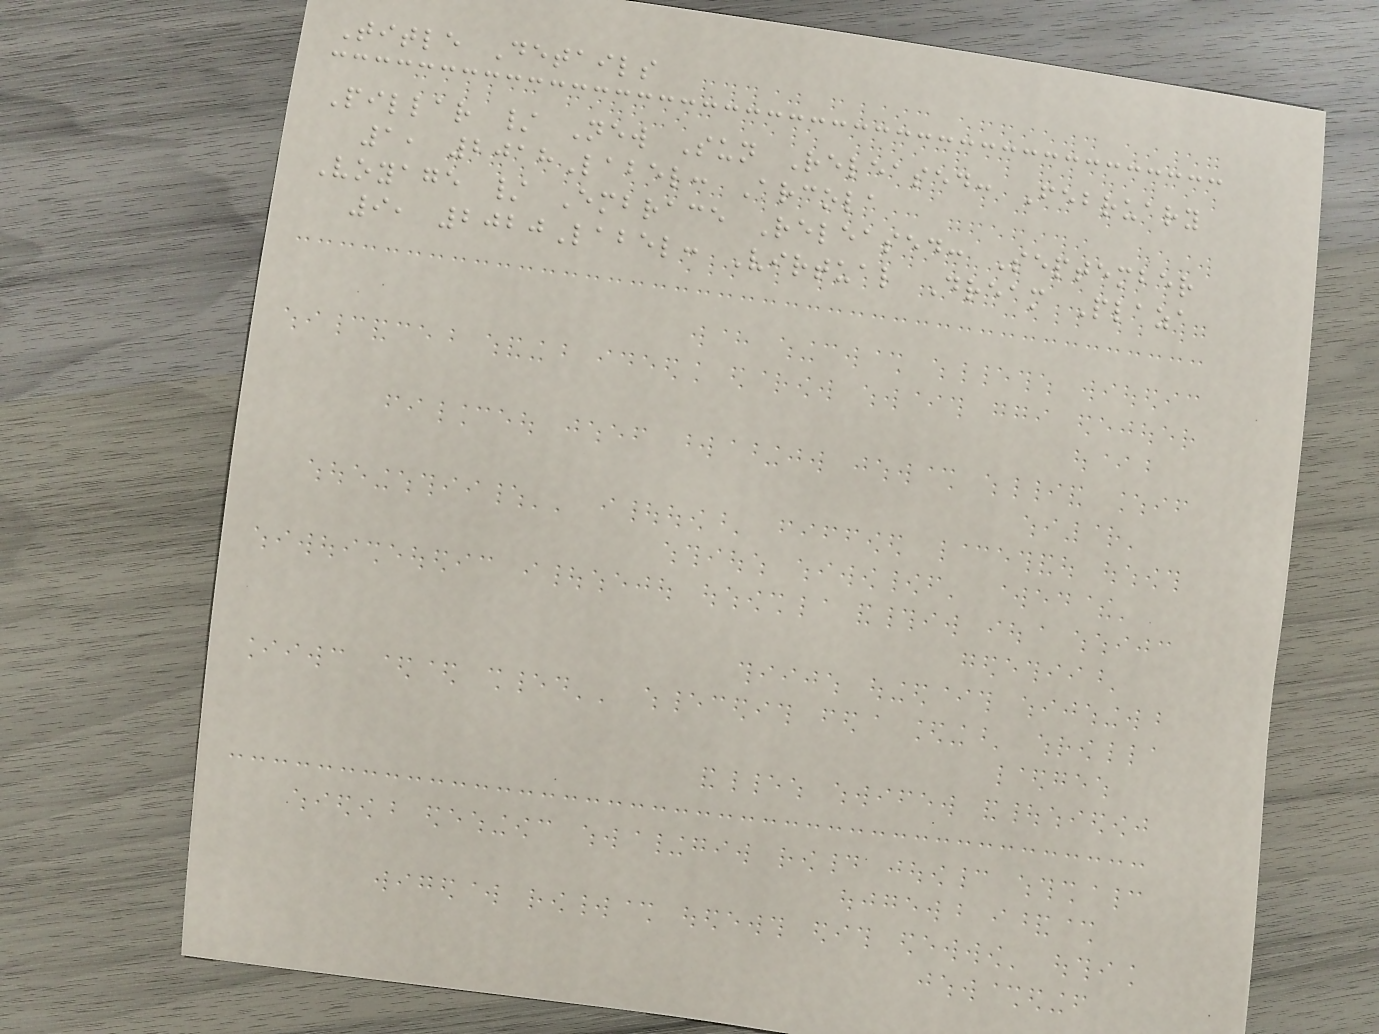Title Details
Pillar / New Sun Released: February
1, 2018Label: Arcola
Voyage / Embrace Released: September
9, 2020Label: Virtual Dream Plaza
